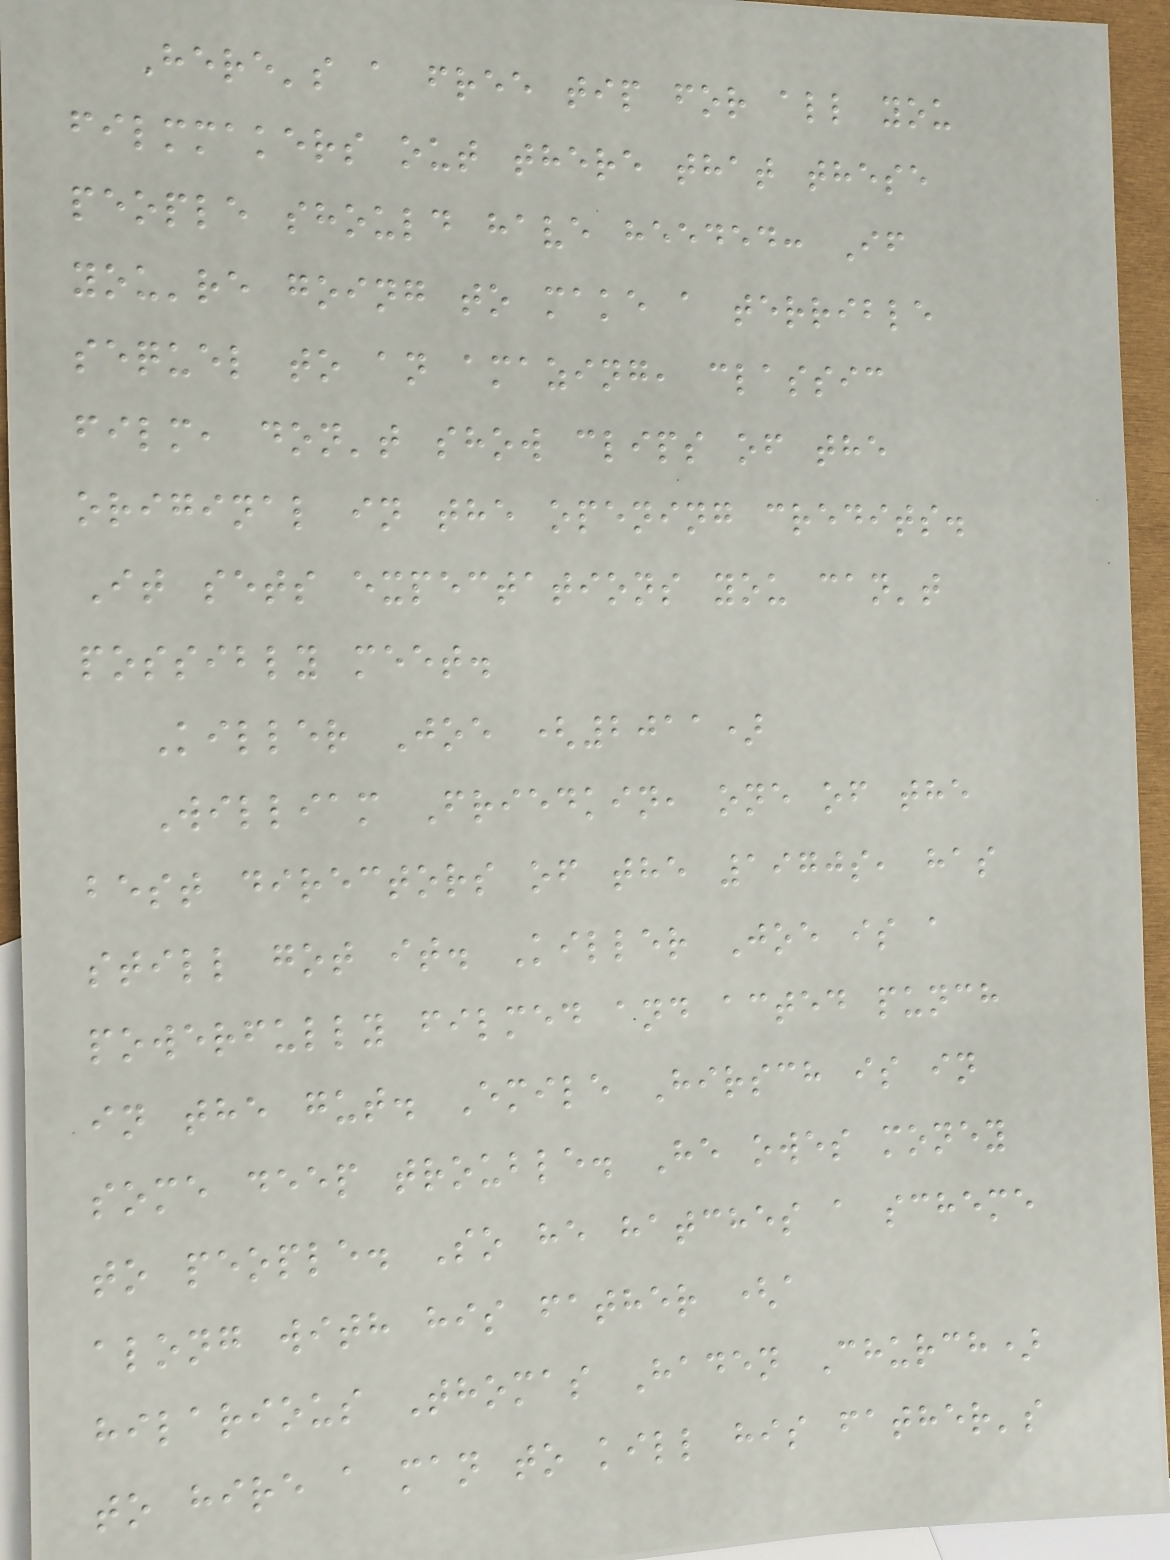Here's a free tip for all you
filmmakers out there that these
people should have heeded: If
you're going to make a terrible
sequel to an amazing, classic
film, don't show clips of the
original in the opening credits.
It sets expectations you can't
possibly meet.
Killer Joe (2011)
William Friedkin, one of the
best directors of the 1970s, has
still got it. Killer Joe is a
powerfully filmed and acted punch
in the gut. Emile Hirsch is in
some deep trouble. He owes money
to people. So he hatches a scheme
along with his father (a
hilarious Thomas Haden Church)
to hire a man to kill his father's
